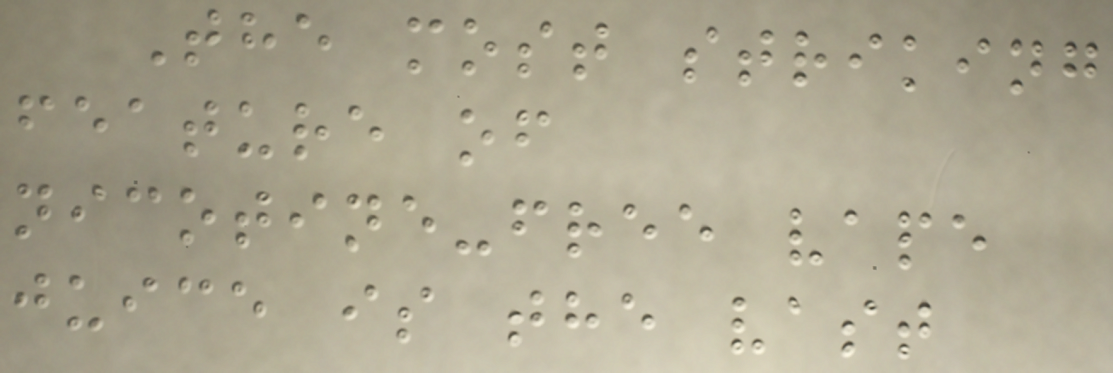The most striking
feature of
nicotine-free vape
juice is the vast
